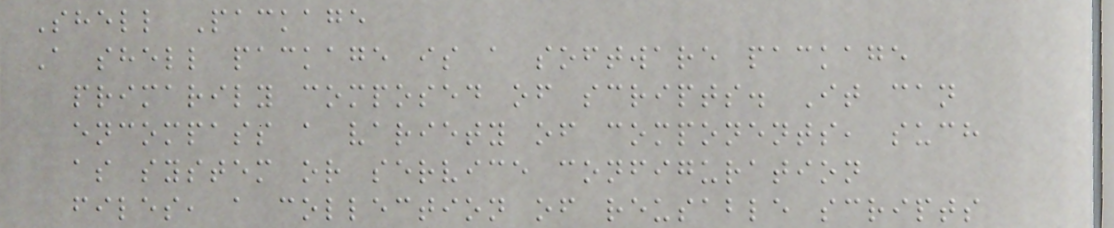Shell Package
A shell package is a software package
primarily composed of scripts. It can
encompass a variety of components, such
as system or service configuration
files, a collection of reusable scripts
